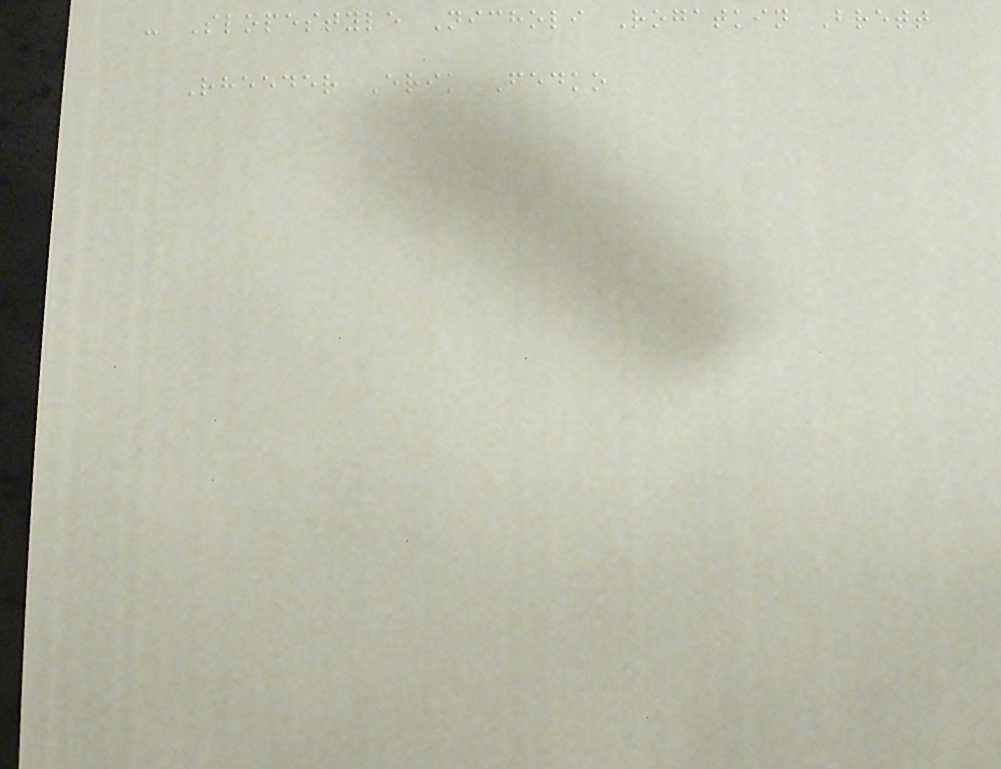- Slopestyle Nicholi Rogatkin Brett
Rheeder Erik Fedko
